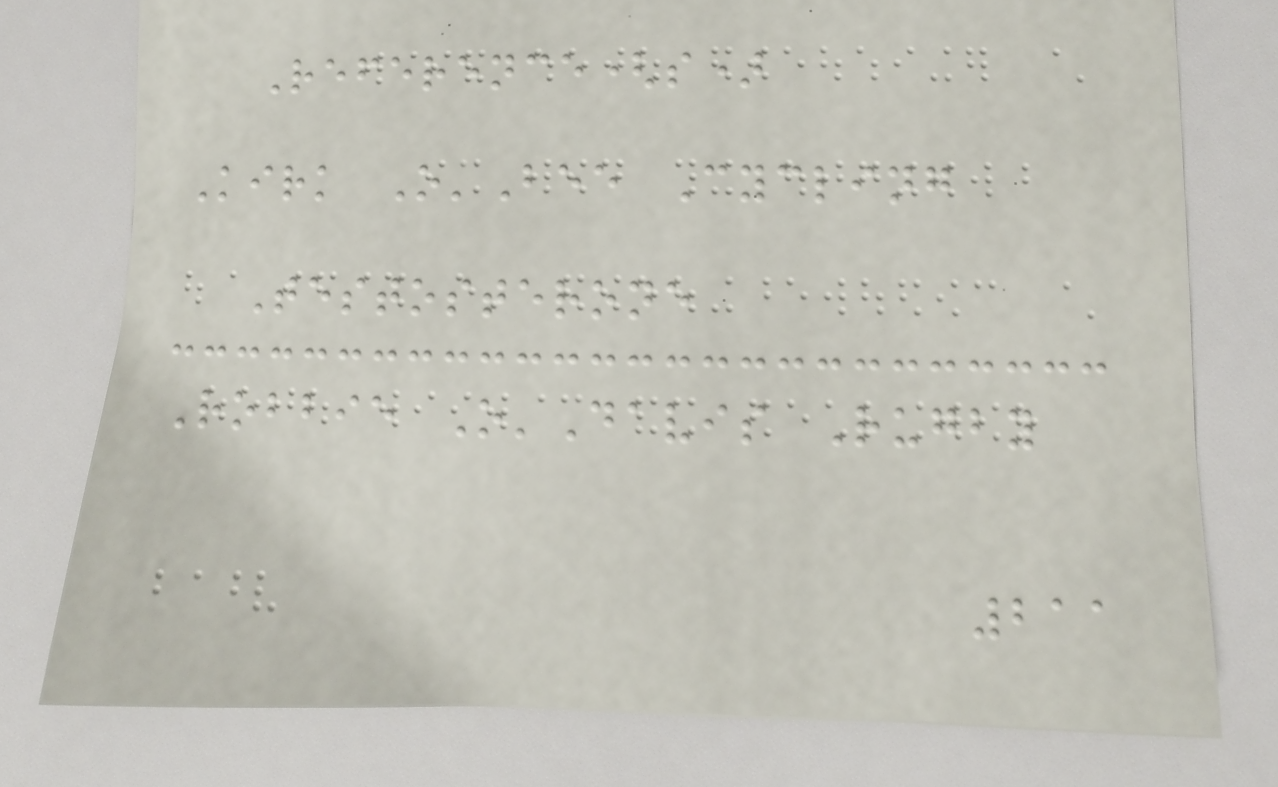Reference(s)
Kirk O'Bee Cycling
Testosterone
Robbie O'Davis Rugby
211
